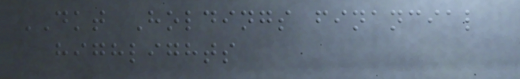DKT Holdings financial
highlights
